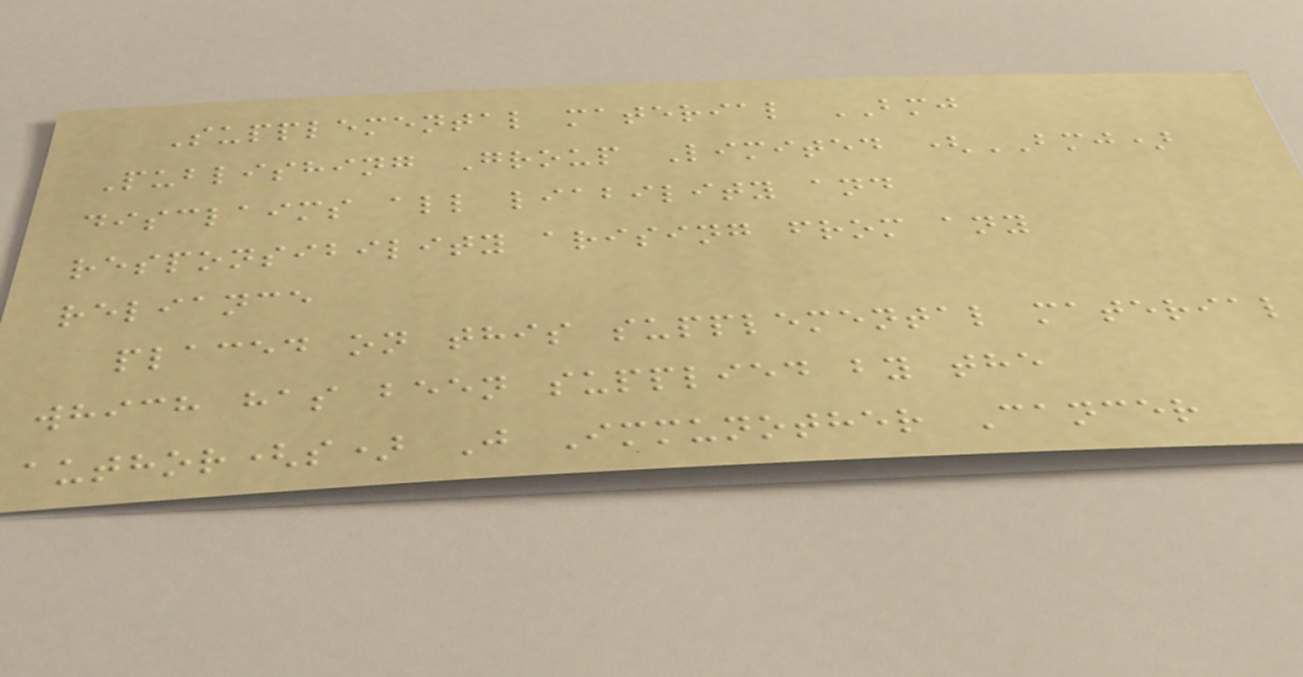Supplemental material BMJ
Publishing Group Limited (BMJ)
disclaims all liability and
responsibility arising from any
reliance
placed on this supplemental material
which has been supplied by the
author(s) J Immunother Cancer
